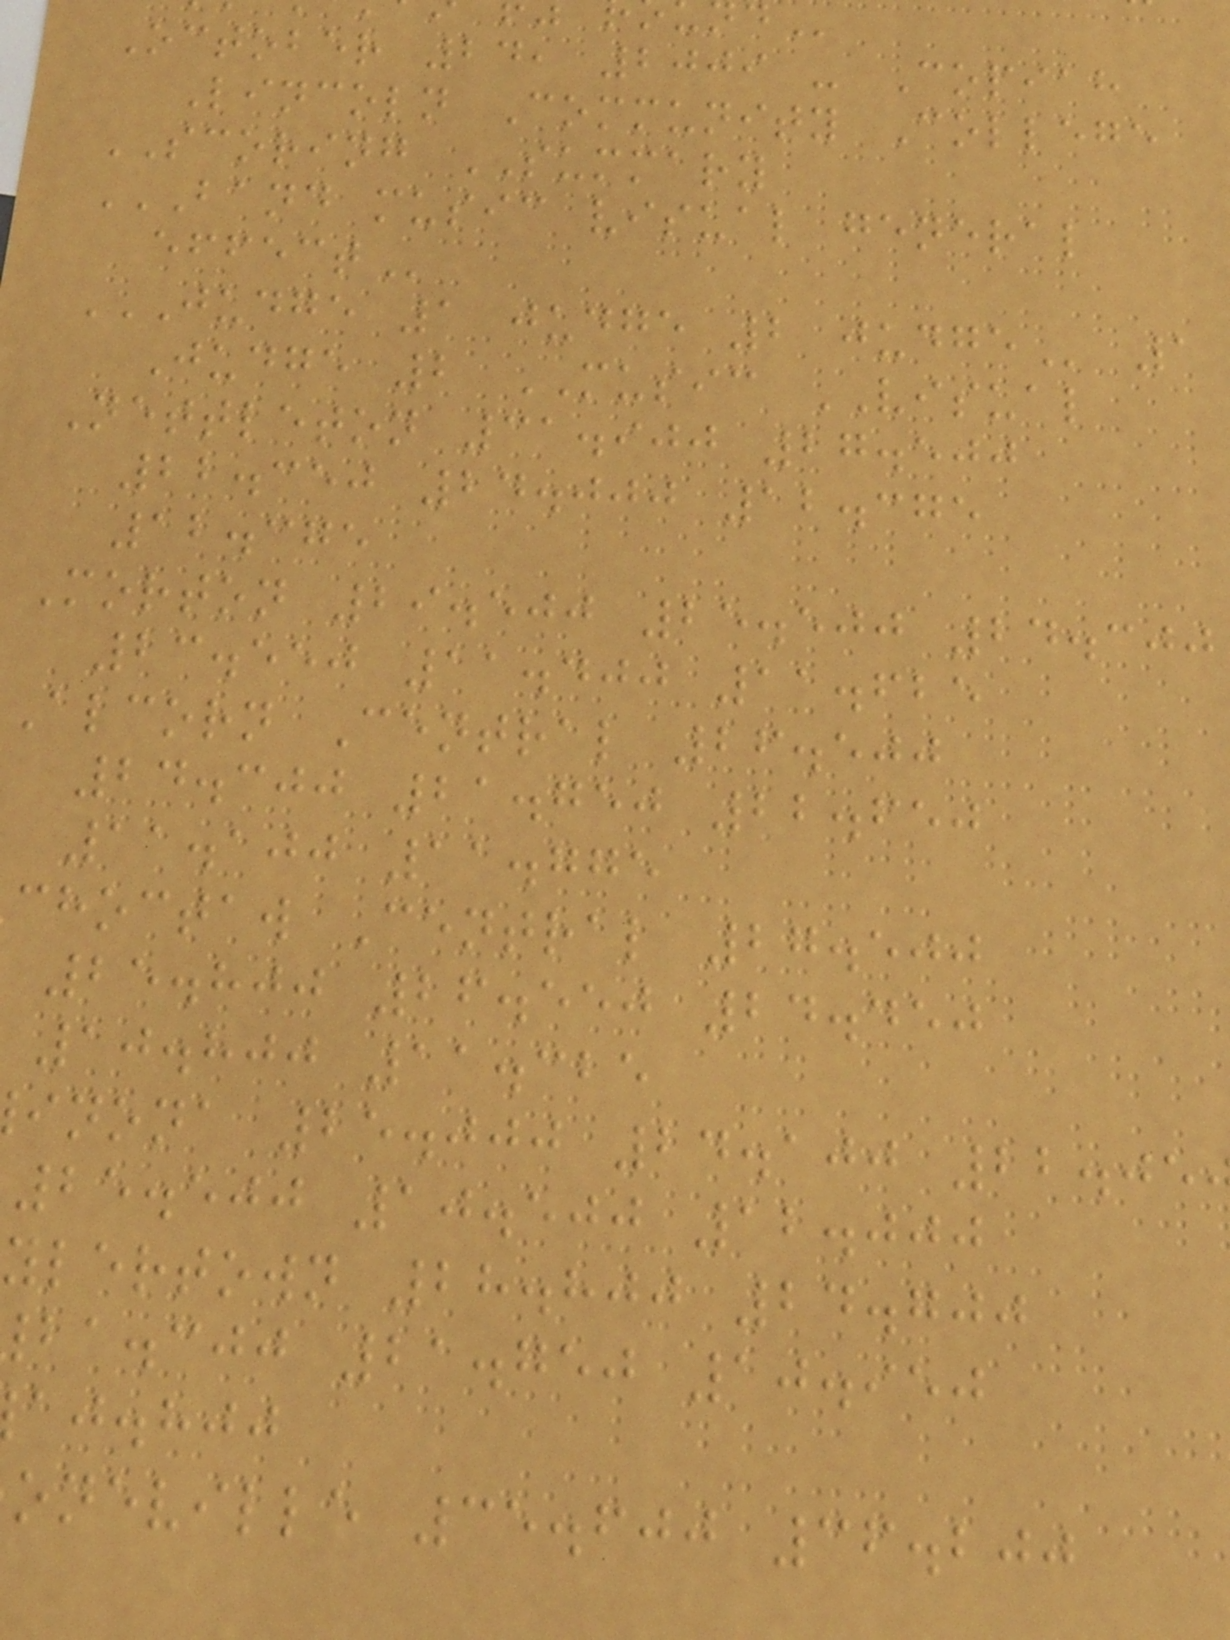October 24, 2009 - Copiah
Lincoln Community College
SCORING SUMMARY
BAND MUSIC VISUAL GENERAL
JUDGE 1 JUDGE 2 JUDGE 1
Judge 2 MUSIC VISUAL
Nettleton 31.900 27.500
22.350 24.000 12.375
12.375
Morton 29.500 25.500 24.300
23.550 11.400 11.625
Alcorn Central 26.500
24.300 21.750 22.650
11.100 11.775
choctaw Central 27.500
25.800 26.550 24.450
10.800 11.325
inona 25.000 24.100 22.05
25.500 10.500 12.000
ylertown 28.800 24.700
ba.cjj 21.750 10.950
aj.hjj
oneville 35.600 36.200
